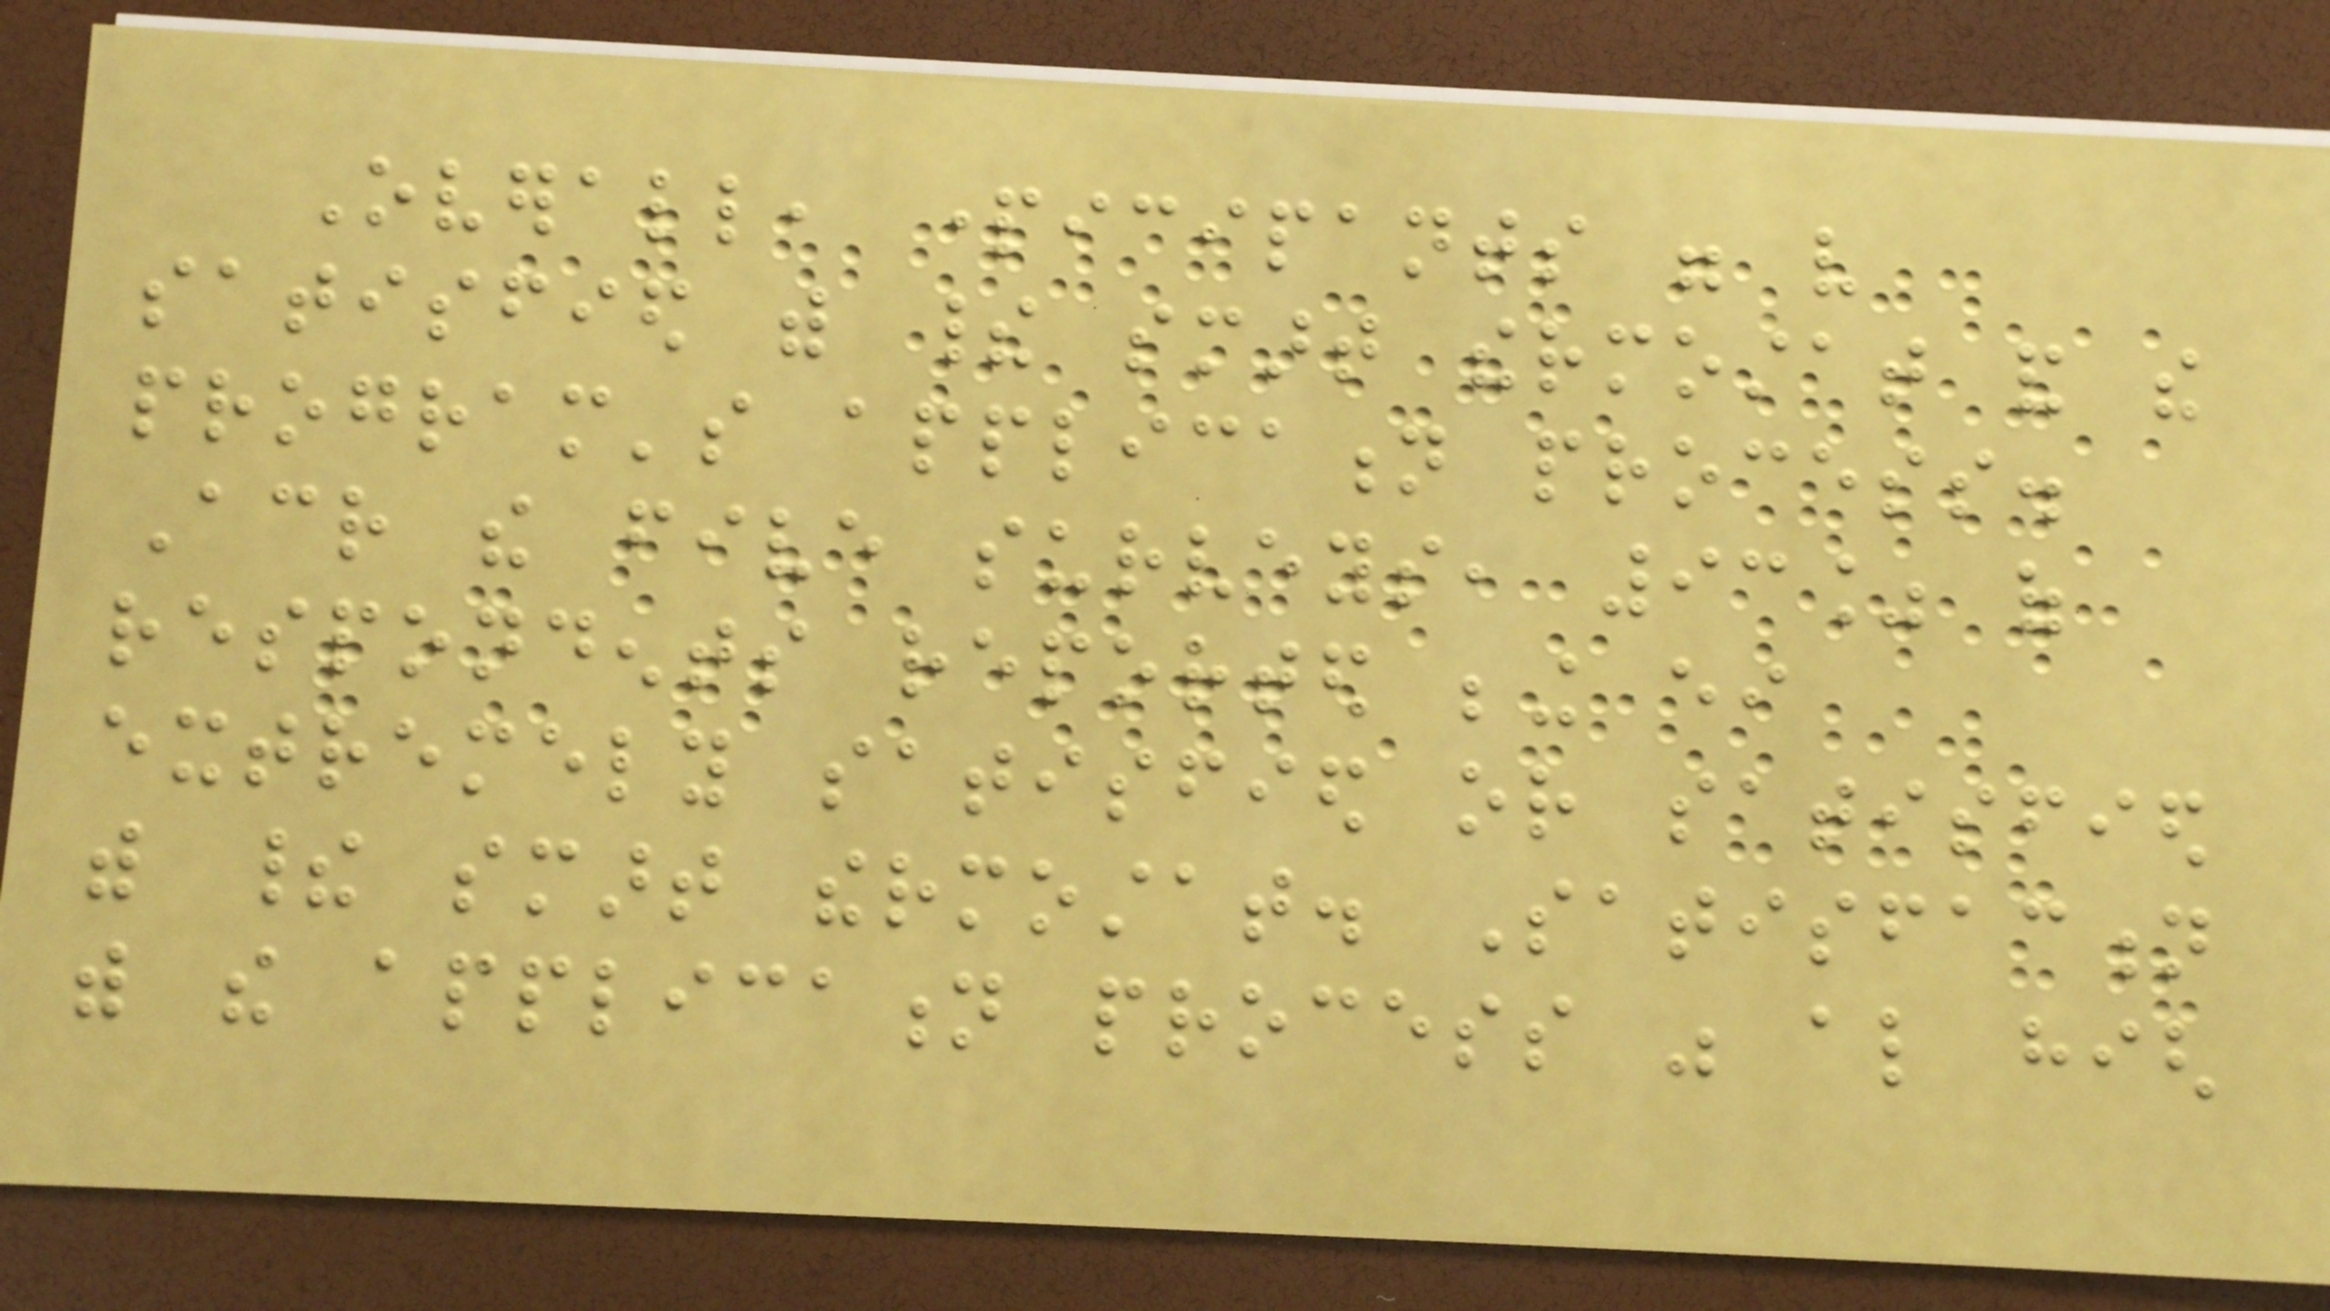Overall, participants were very
satisfied with their smart thermostat and the
program's application process.
Across the five surveys, 93% of
respondents reported being either
extremely satisfied or satisfied
with their smart thermostat. Satisfaction
with the application process was also high
